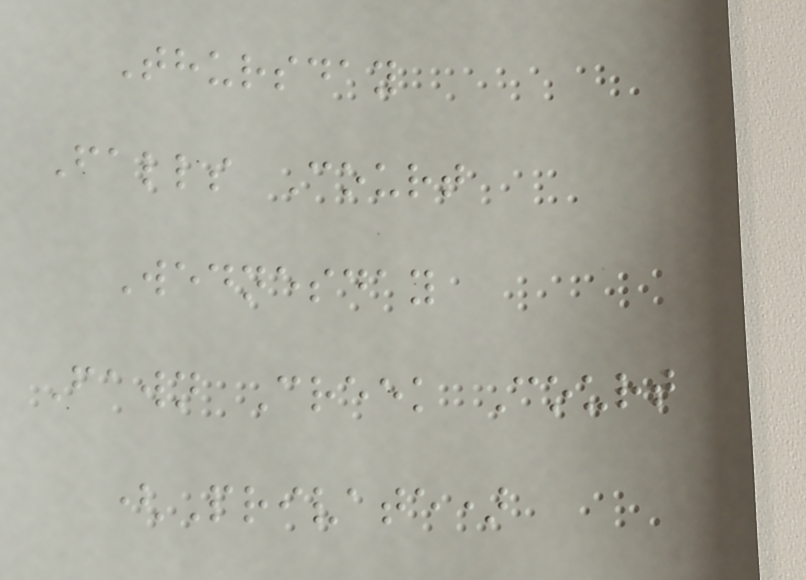Thursday
Falls Court
Wednesday
Fawn Creek Court
(Private)
